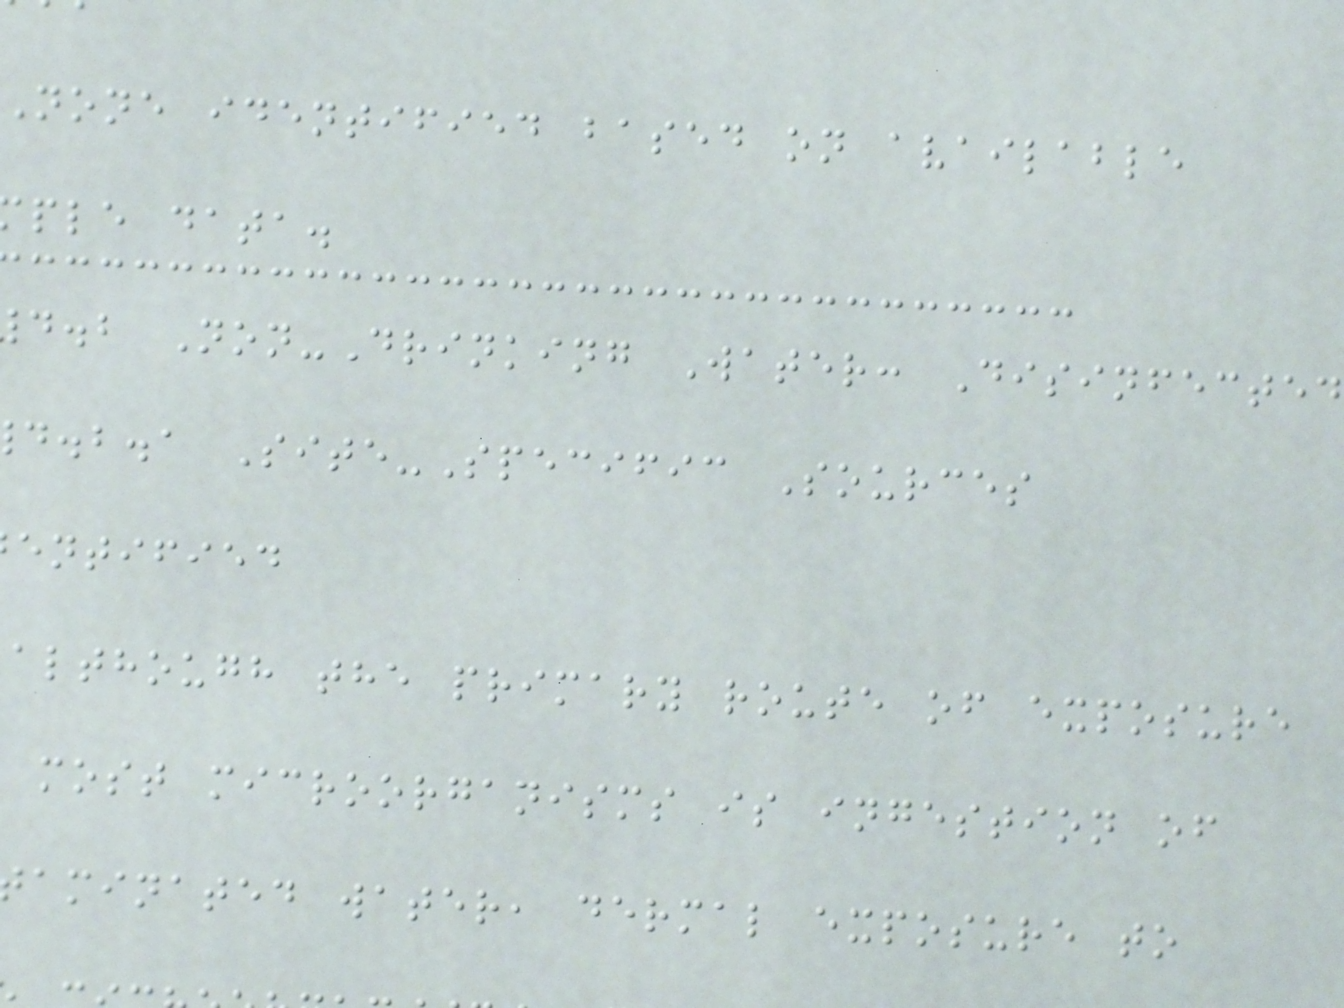None identified based on available
ple data.
d.b Non-Drinking Water: Disinfected
d.b.a Site-Specific Sources
entified
although the primary route of exposure
most microorganisms is ingestion of
aminated water, dermal exposure to
